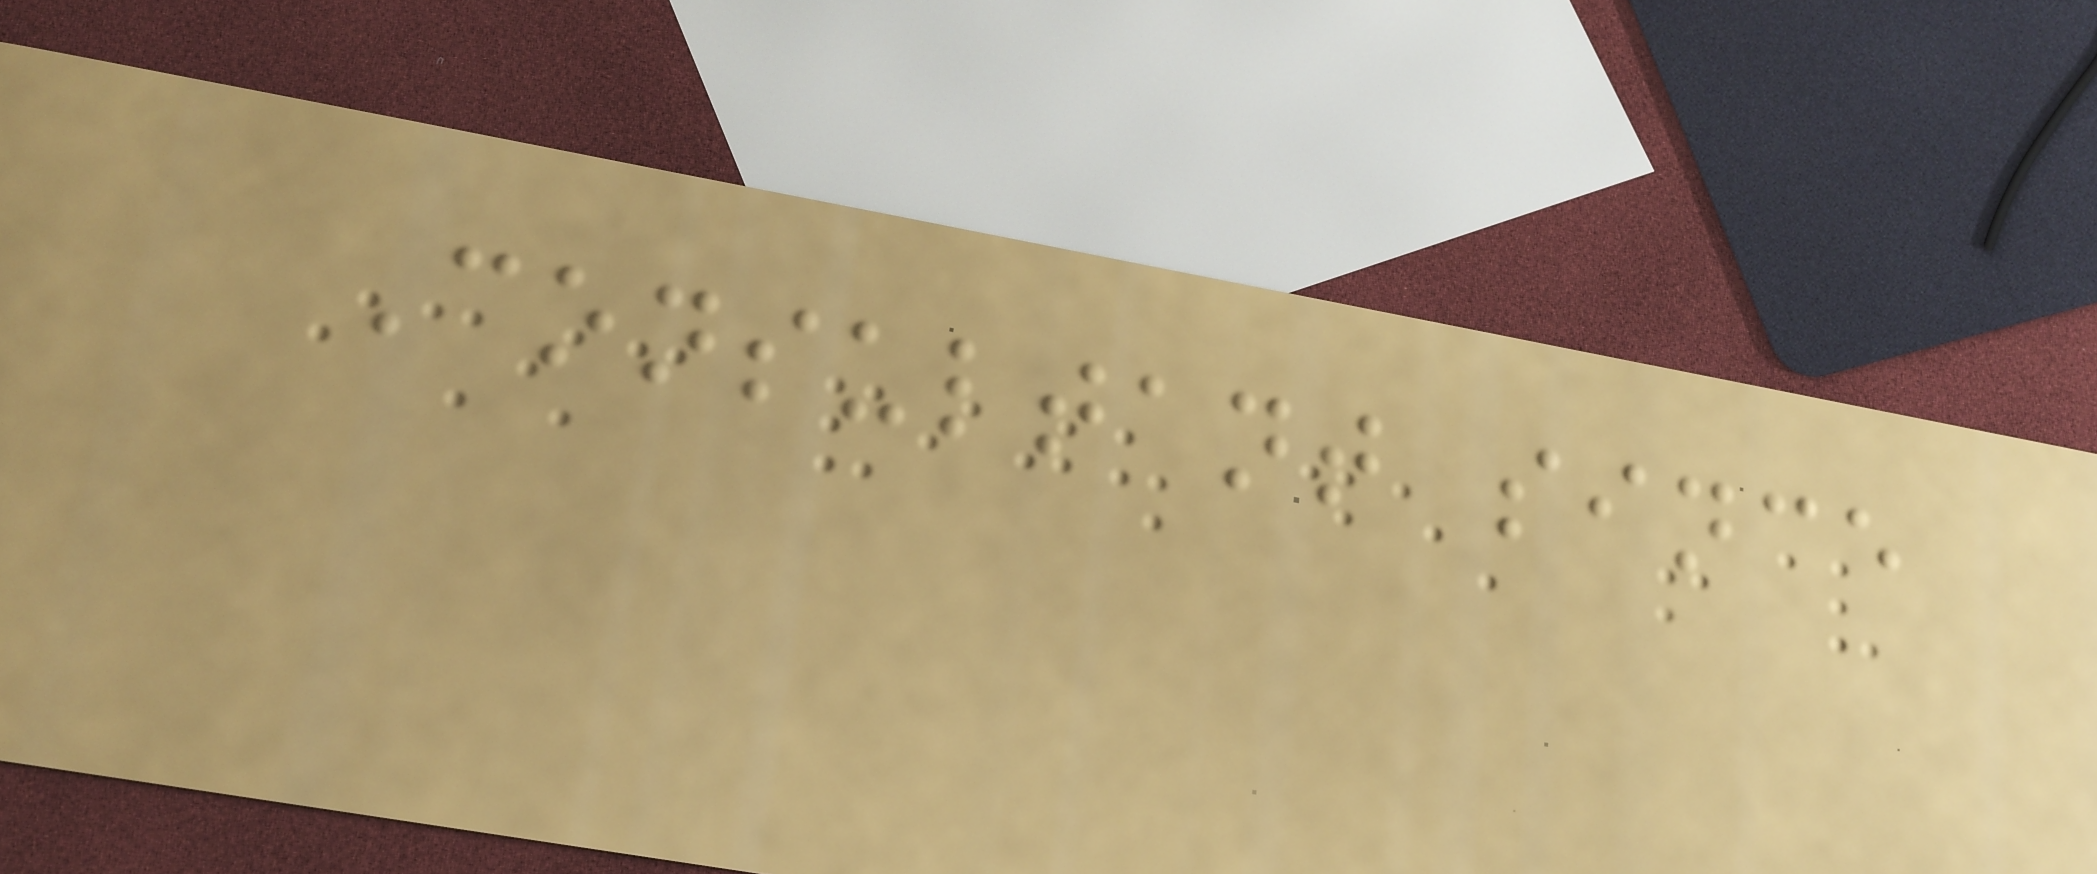Consultant since
